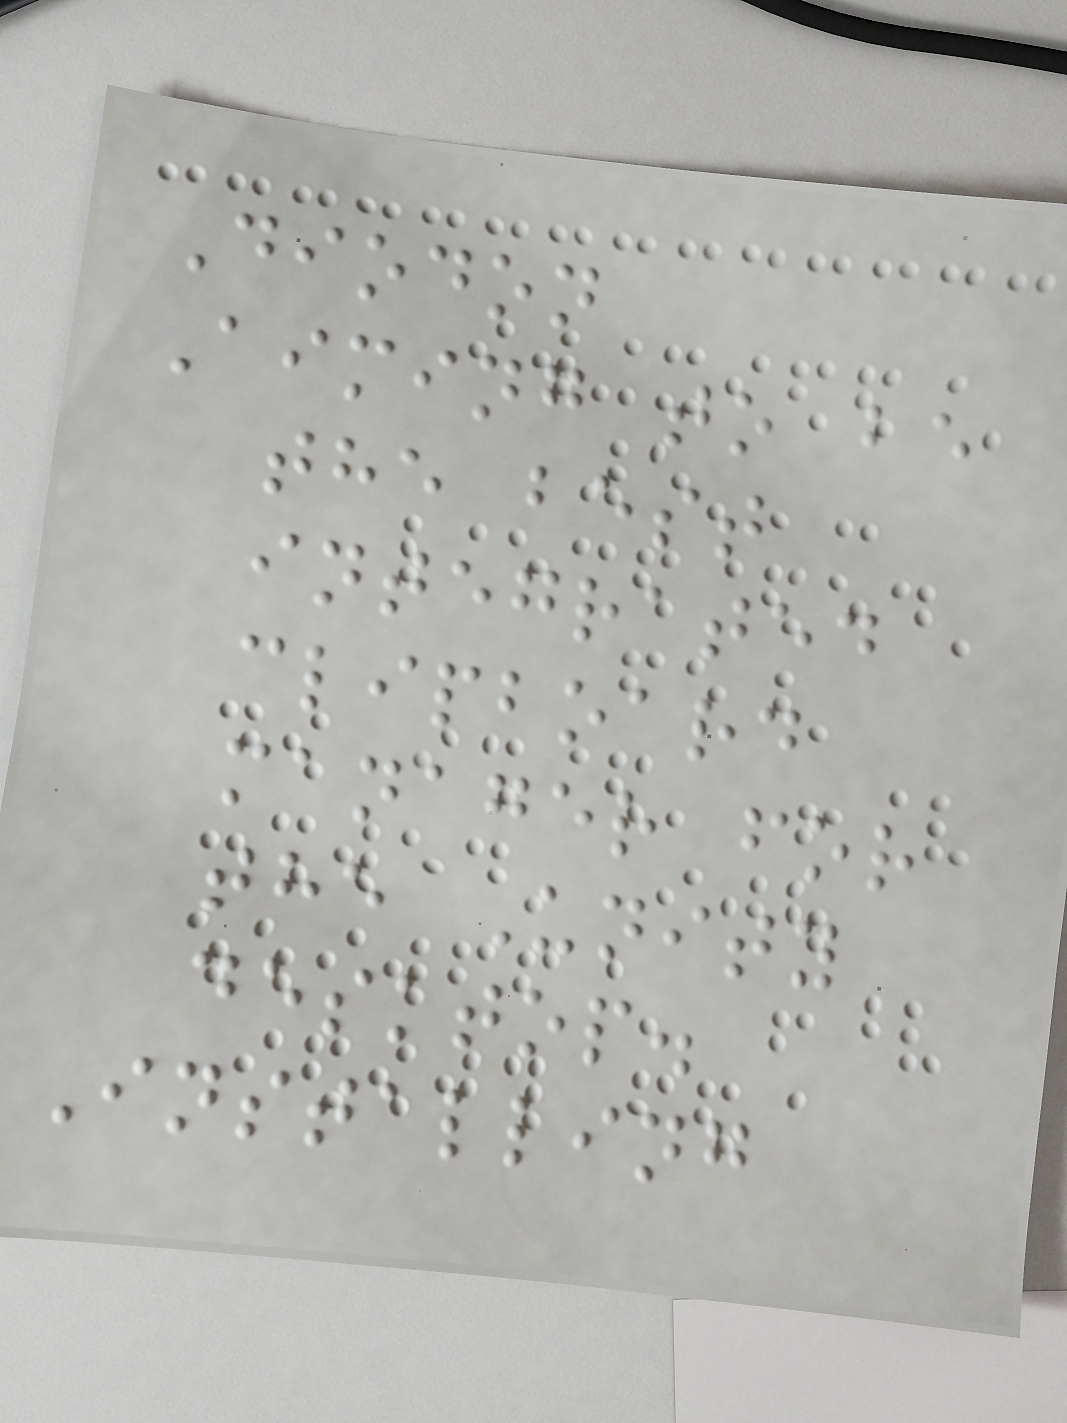Diodon
Aiming to be
the best
integrated
clipboard
manager for
the Unity
desktop.
Installing
